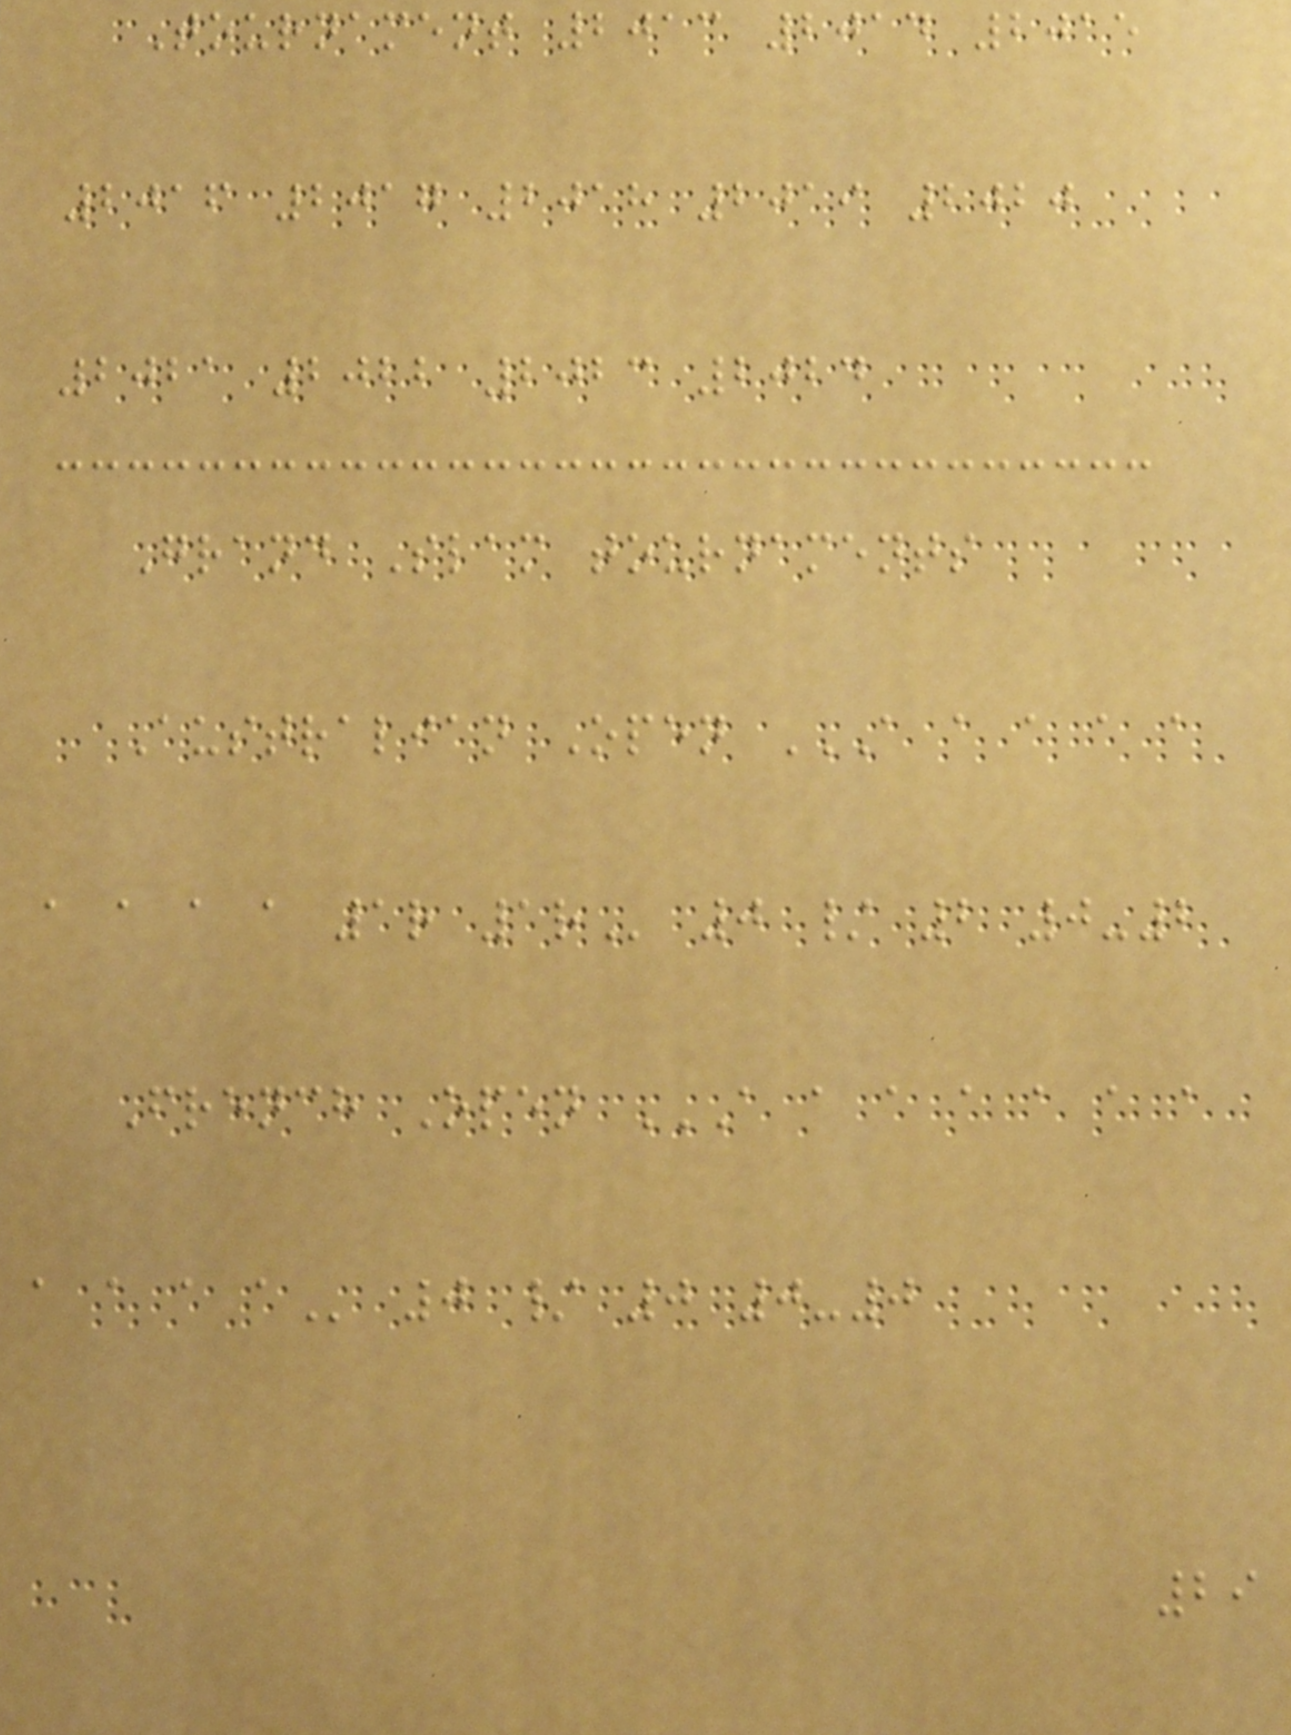Tournament 2013 2014 2015
2016 2017 2018 2019 2020
2021 2022 2023 2024
Grand Slam tournaments
Australian Open A A A A A
A A A A 1R 1R 0 / 2 0-2
French Open A A A A A A A
A A A A 0 / 0 0-0
29
